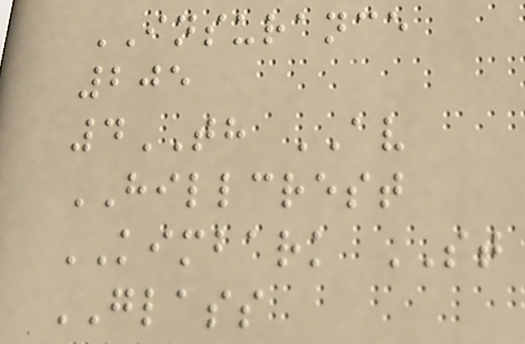INSURANCE
205
4TH AV
HILLCREST
KIMBARK ST
GLASS
